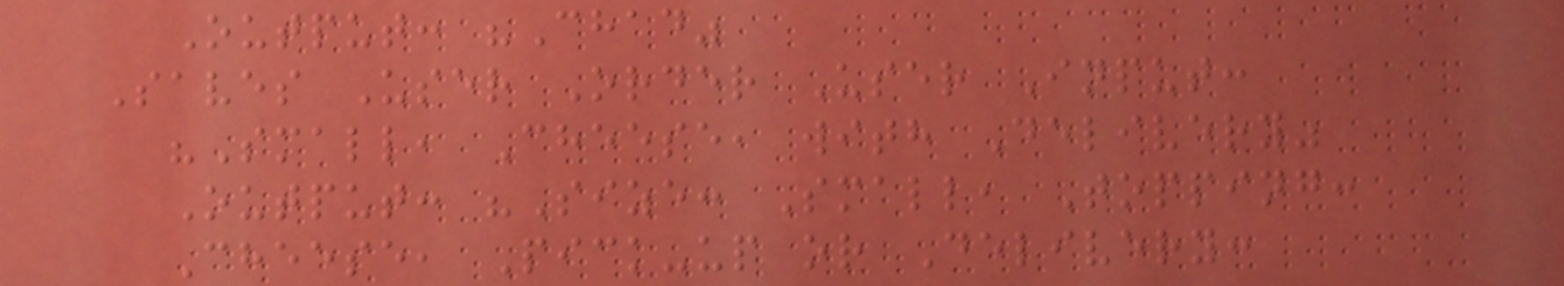Output: "Chad"
Saves User Order User Input:
"Small, Cheese, with Delivery"
Output: "Size: Small, Topping:
Cheese, Pick-up or Delivery:
